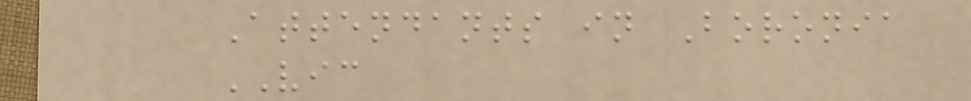Attendants in Boronia
VIC
